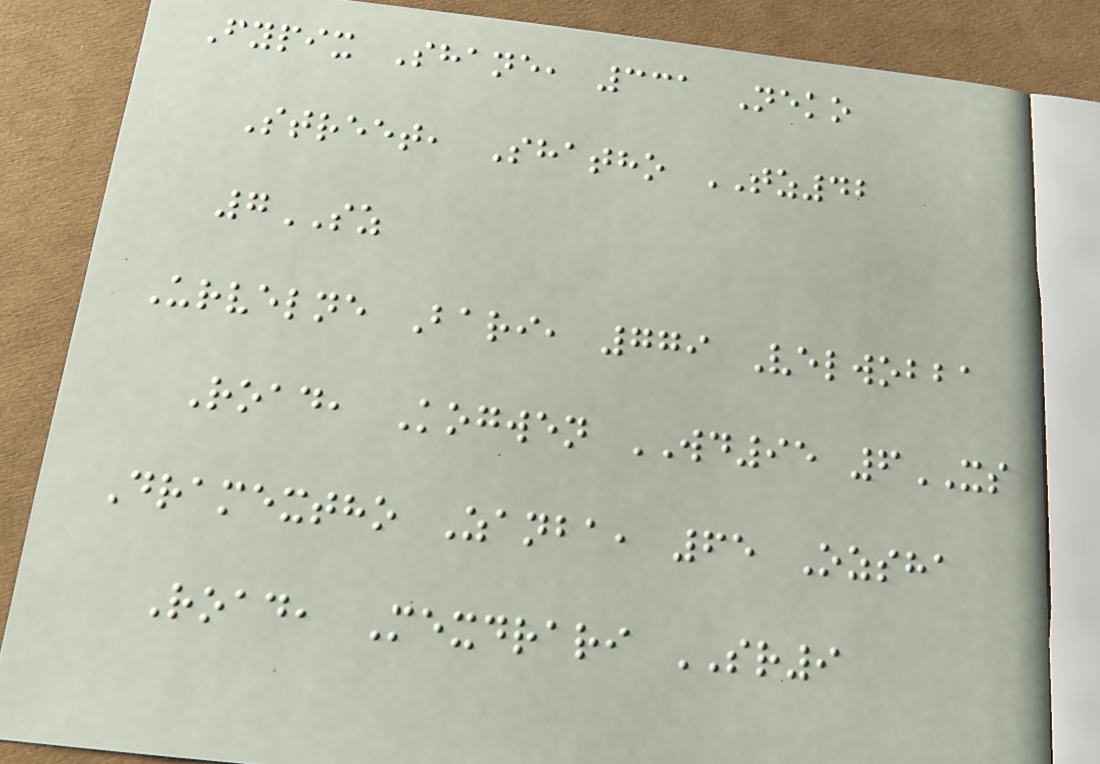Fypix Shane, 331 Neko
Street, Shatho TZ42
7SZ
Urvelne Bari, 779 Velwobba
Road, Kogwen WD95 6XS
Dramextho Zanba, 65 Ozsha
Road, Mexdrari SR9
